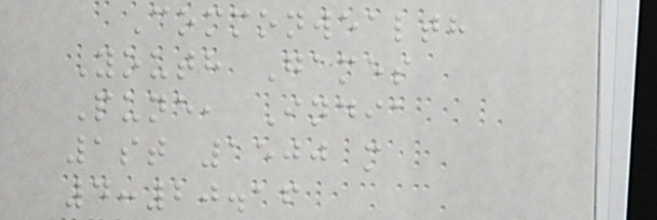Commonwealth
Youth Games
Pune, India
1st 1500 m
4:20.16
